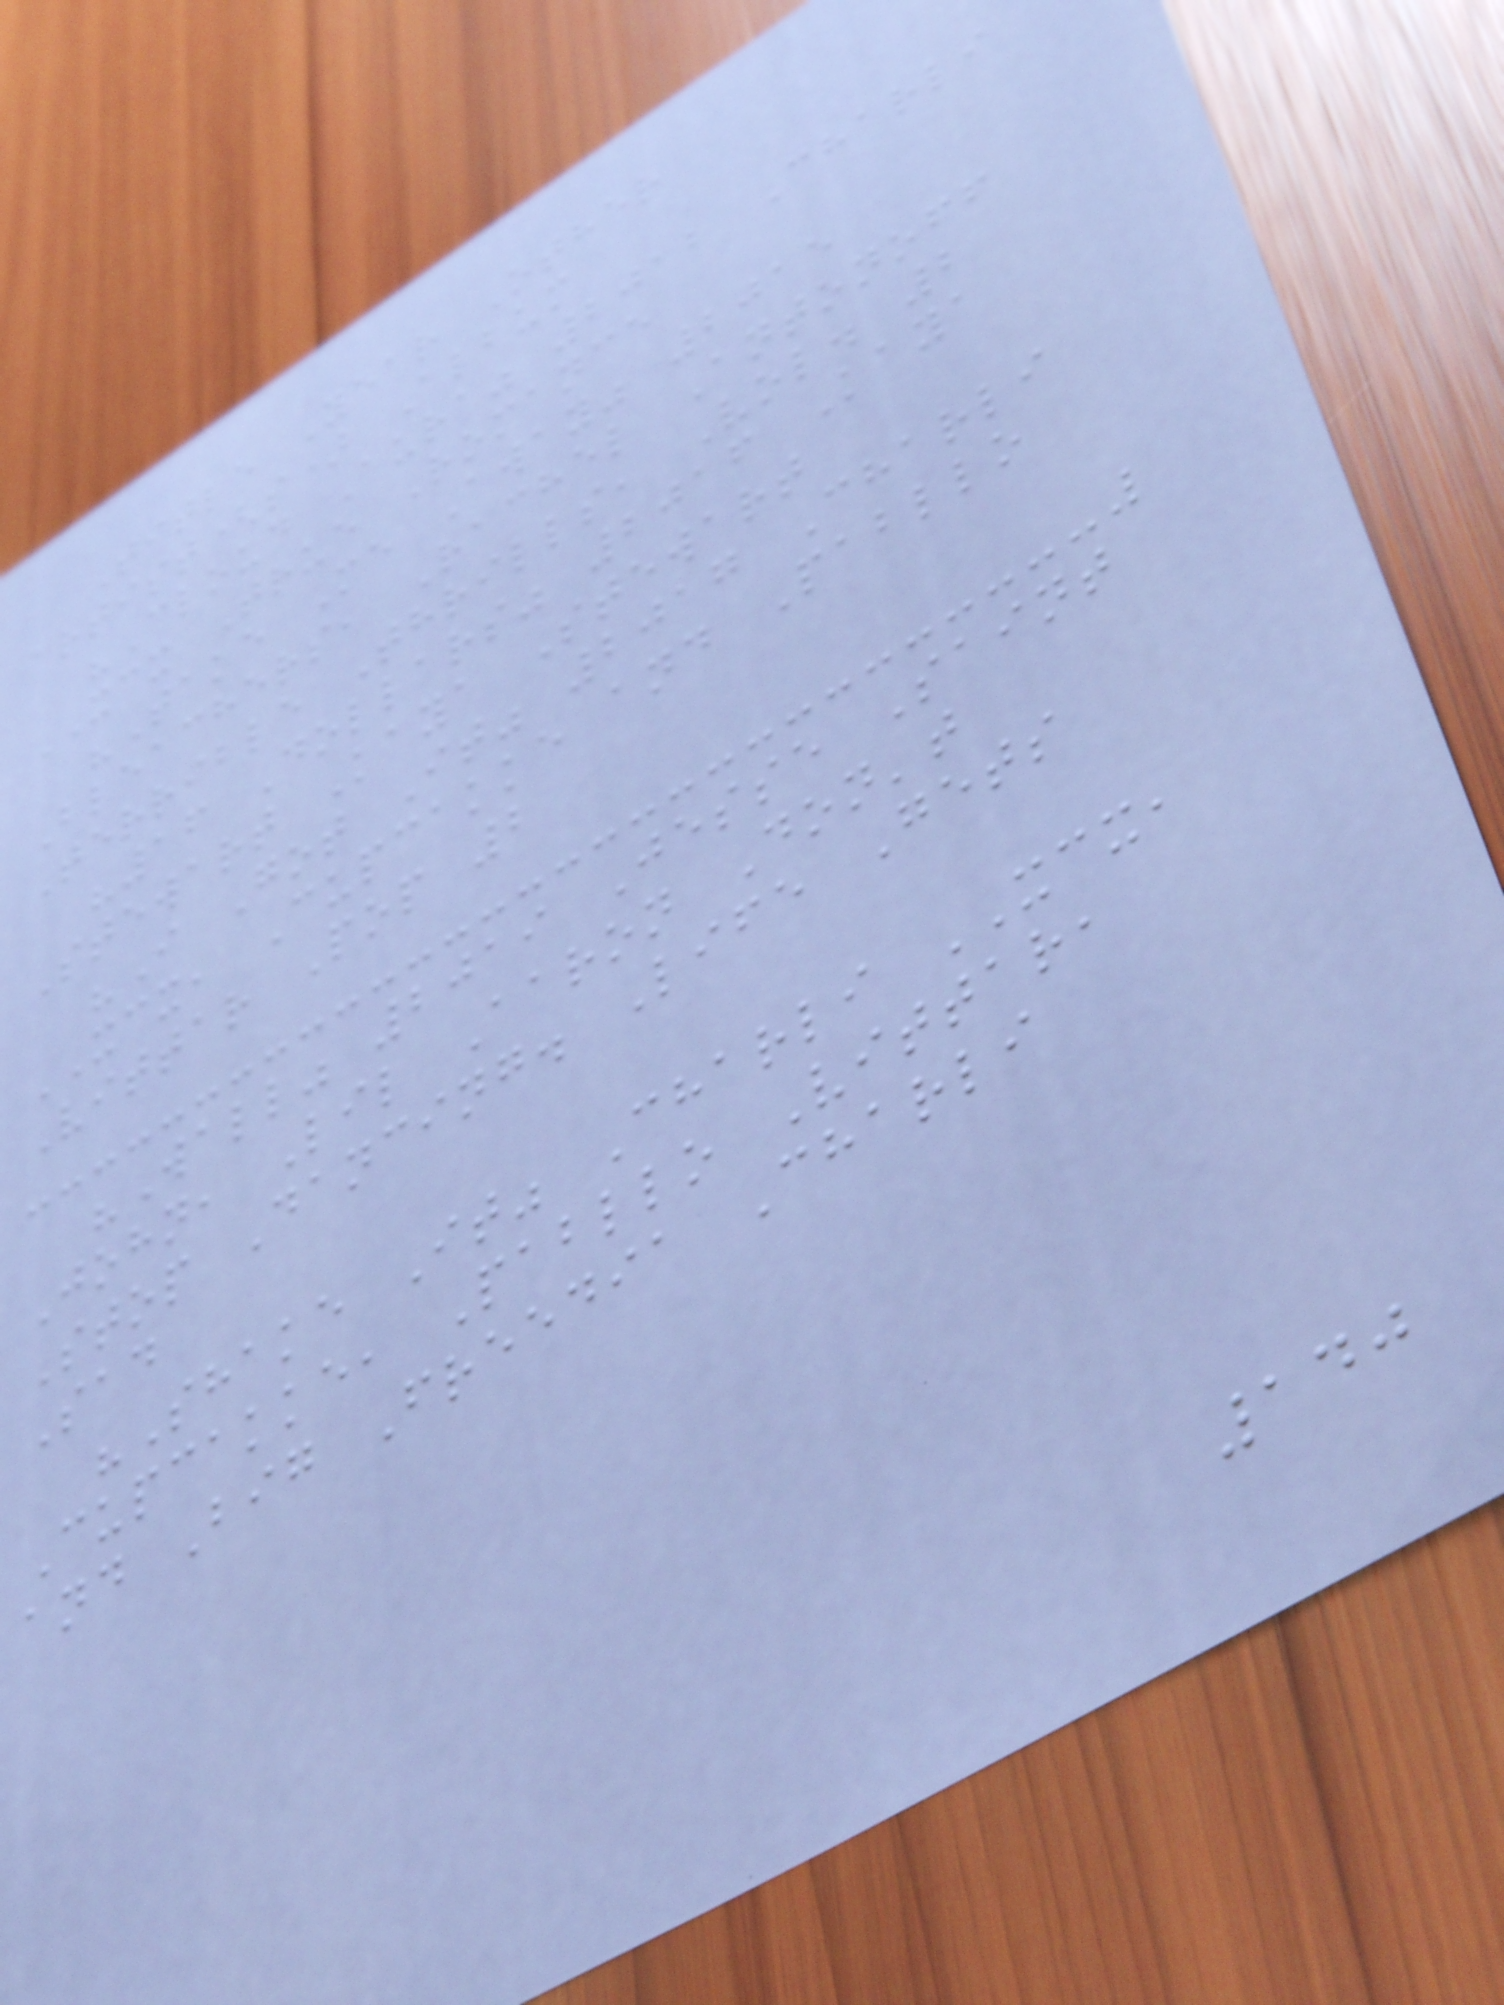Title Year Other
artist(s) Album
"Cloud Aura" 2012 Charli
XCX True Romance
"Take Me Away" 2015
Bleachers, Rachel Antonoff
Terrible Thrills, Vol. 2
"16 Dollars" 2016 Kaya
Stewart Kaya Stewart
"I Got It" 2017 Charli
XCX, Cupcakke and Pabllo
Vittar Pop 2
"Wall" 2019 Jesse Saint
John, Lil Aaron Don't
Stop Dancing. Life Gets
Sad
"Shake It" Charli XCX,
Cupcakke, Pabllo Vittar,
and Big Freedia Charli
140
